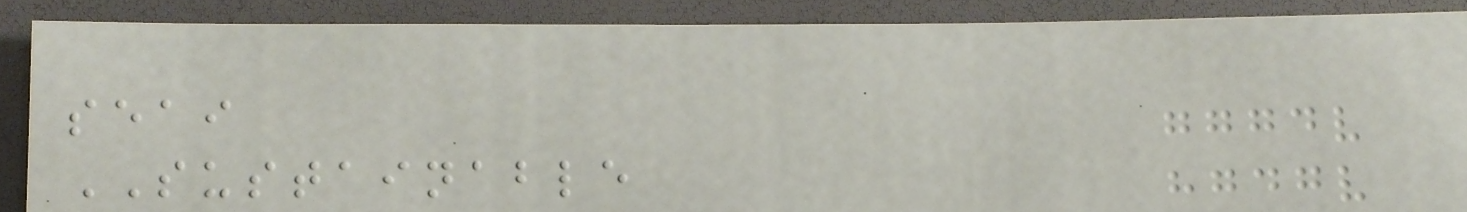seai
SUSTAINABLE
